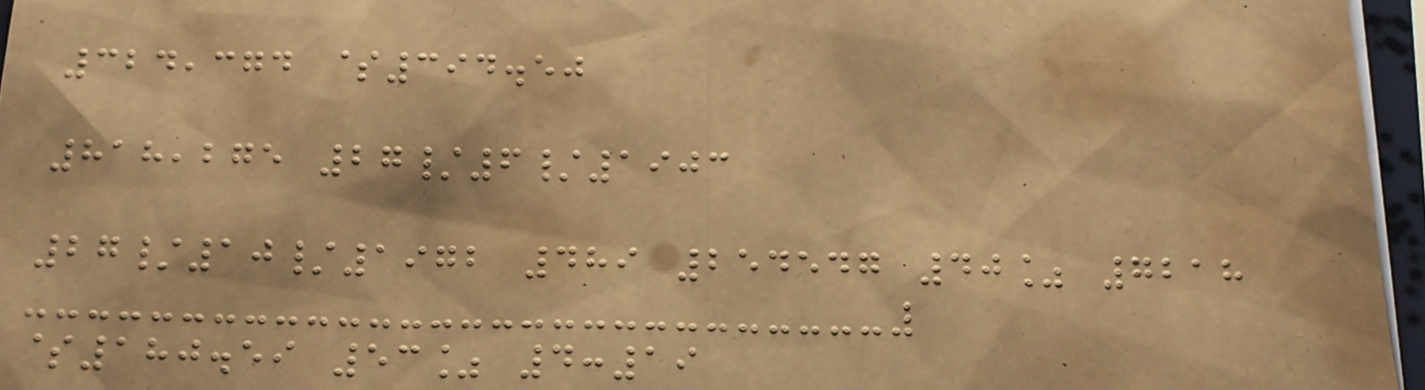324,374 $394.50
818,275 27/6/1903
27/10/1972 489 254547 40% 7218
$180.59 53% 4:19
